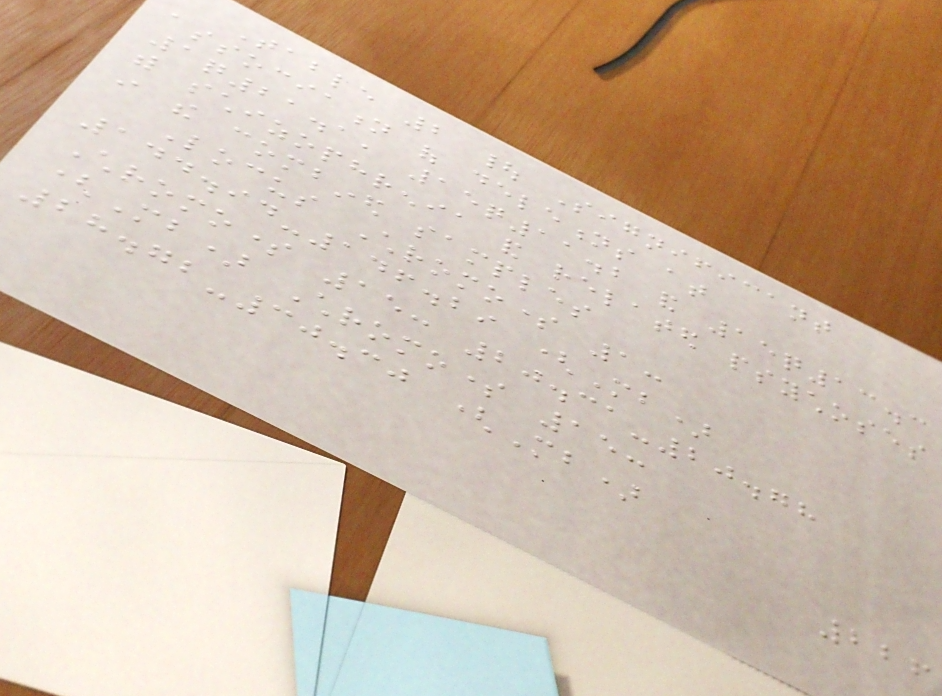Table 2 | Significant
association of deletions at
1q21.1, 15q11.2 and 15q13.3
with schizophrenia and related psychoses
in the combined samples
Locus Chromosome 1:
144.94-146.29 (Mb)
Chromosome 15: 20.31-20.78
(Mb) Chromosome 15:
28.72-30.30 (Mb)
226
